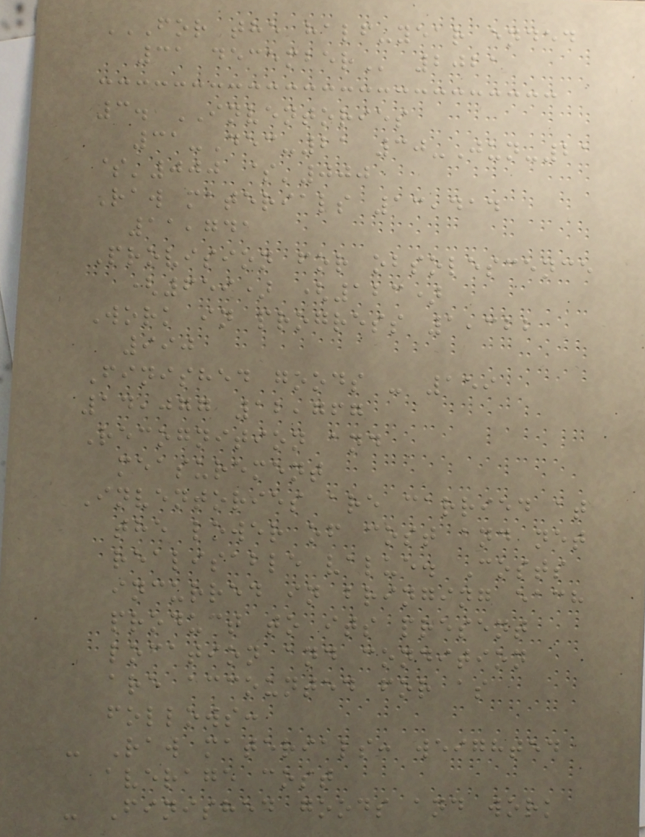FOR THE HALF-YEAR ENDED
31 DECEMBER 2021
3. INVENTORIES
31-Dec-21 30-Jun-21
$'000 $'000
Raw materials 13,414
11,741
Provision for obsolescence
(659) (123)
Work in progress 1,322
990
Finished goods - 159
14,077 12,767
Recognition and
measurement
Inventories are carried at
the lower of cost and net
realisable value. Costs
incurred in bringing each
product to its present
location and condition
are accounted for as
follows:
- Raw materials: weighted
average cost
- Finished goods and work
